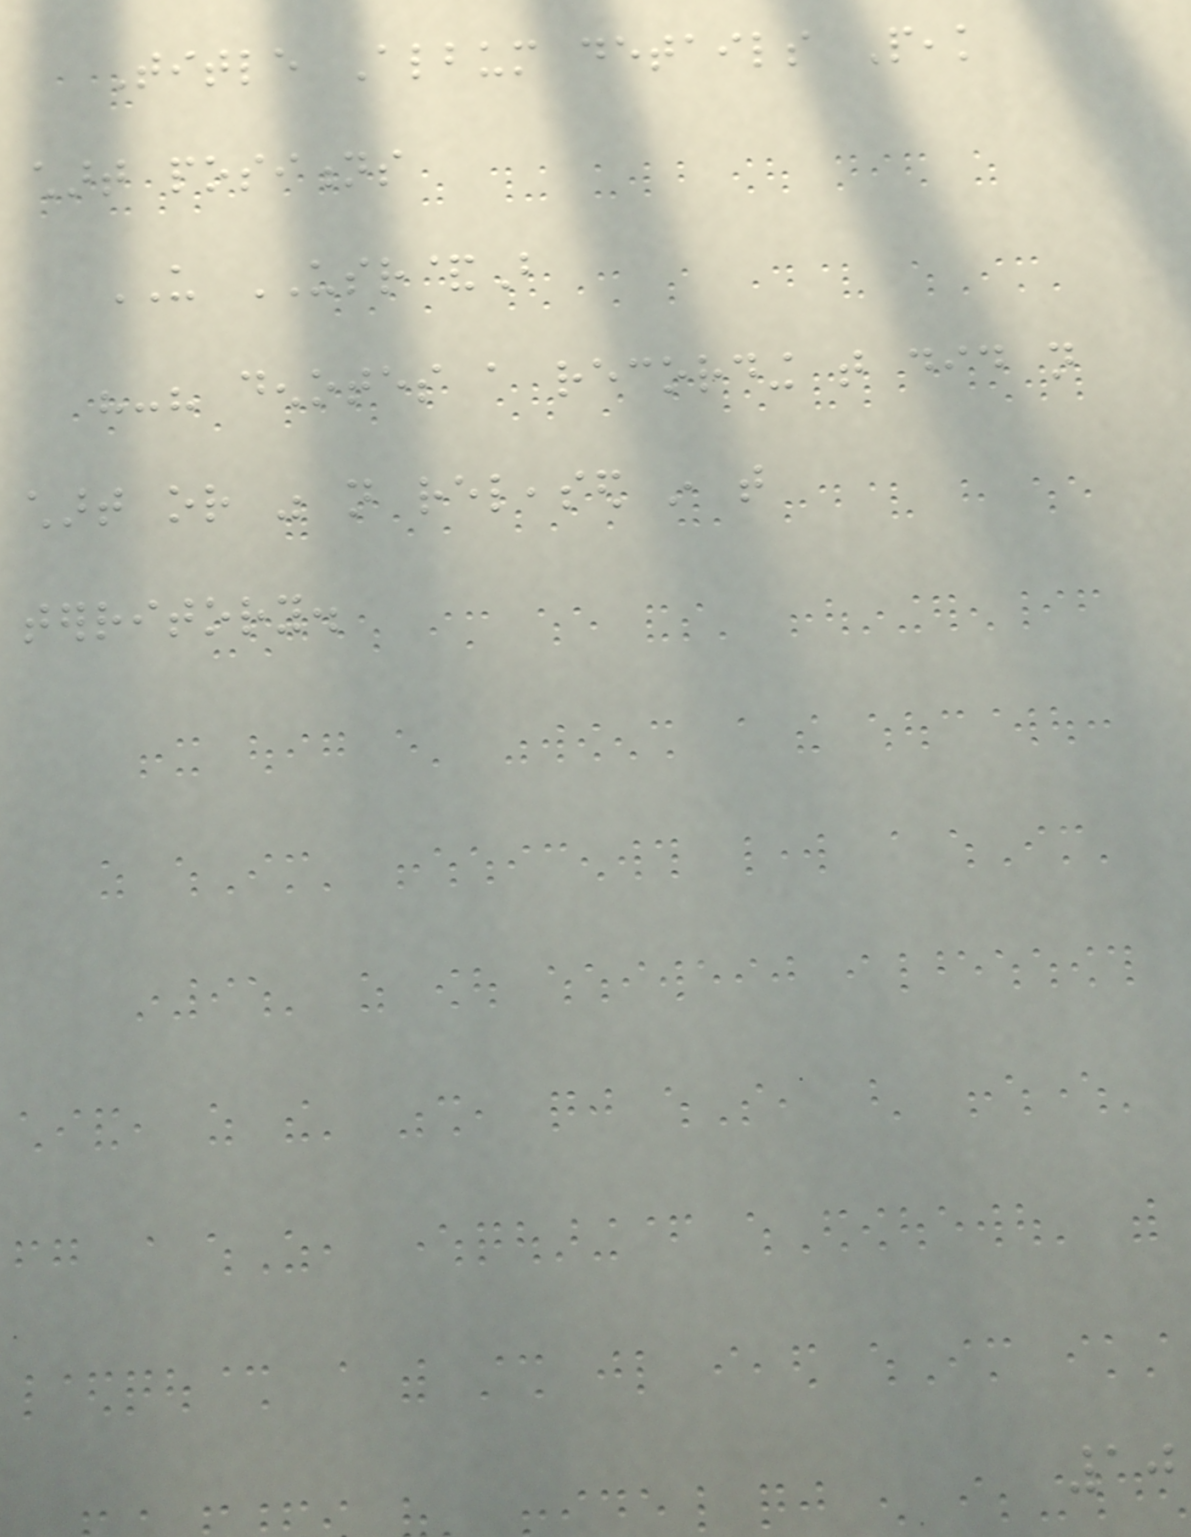Title Album details Peak
chart positions
US USR&B
"-" denotes a recording that did not
chart or was not released in that
territory.
10
